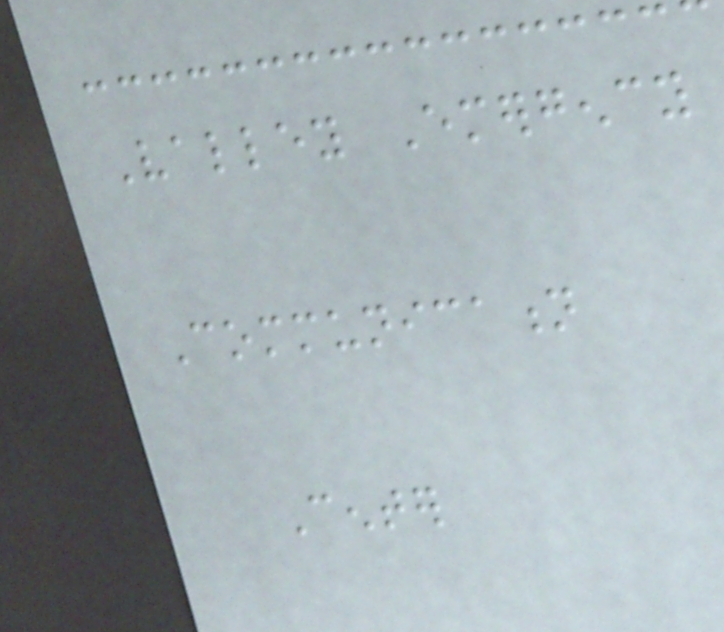Valley Emergency
Communication
Center
